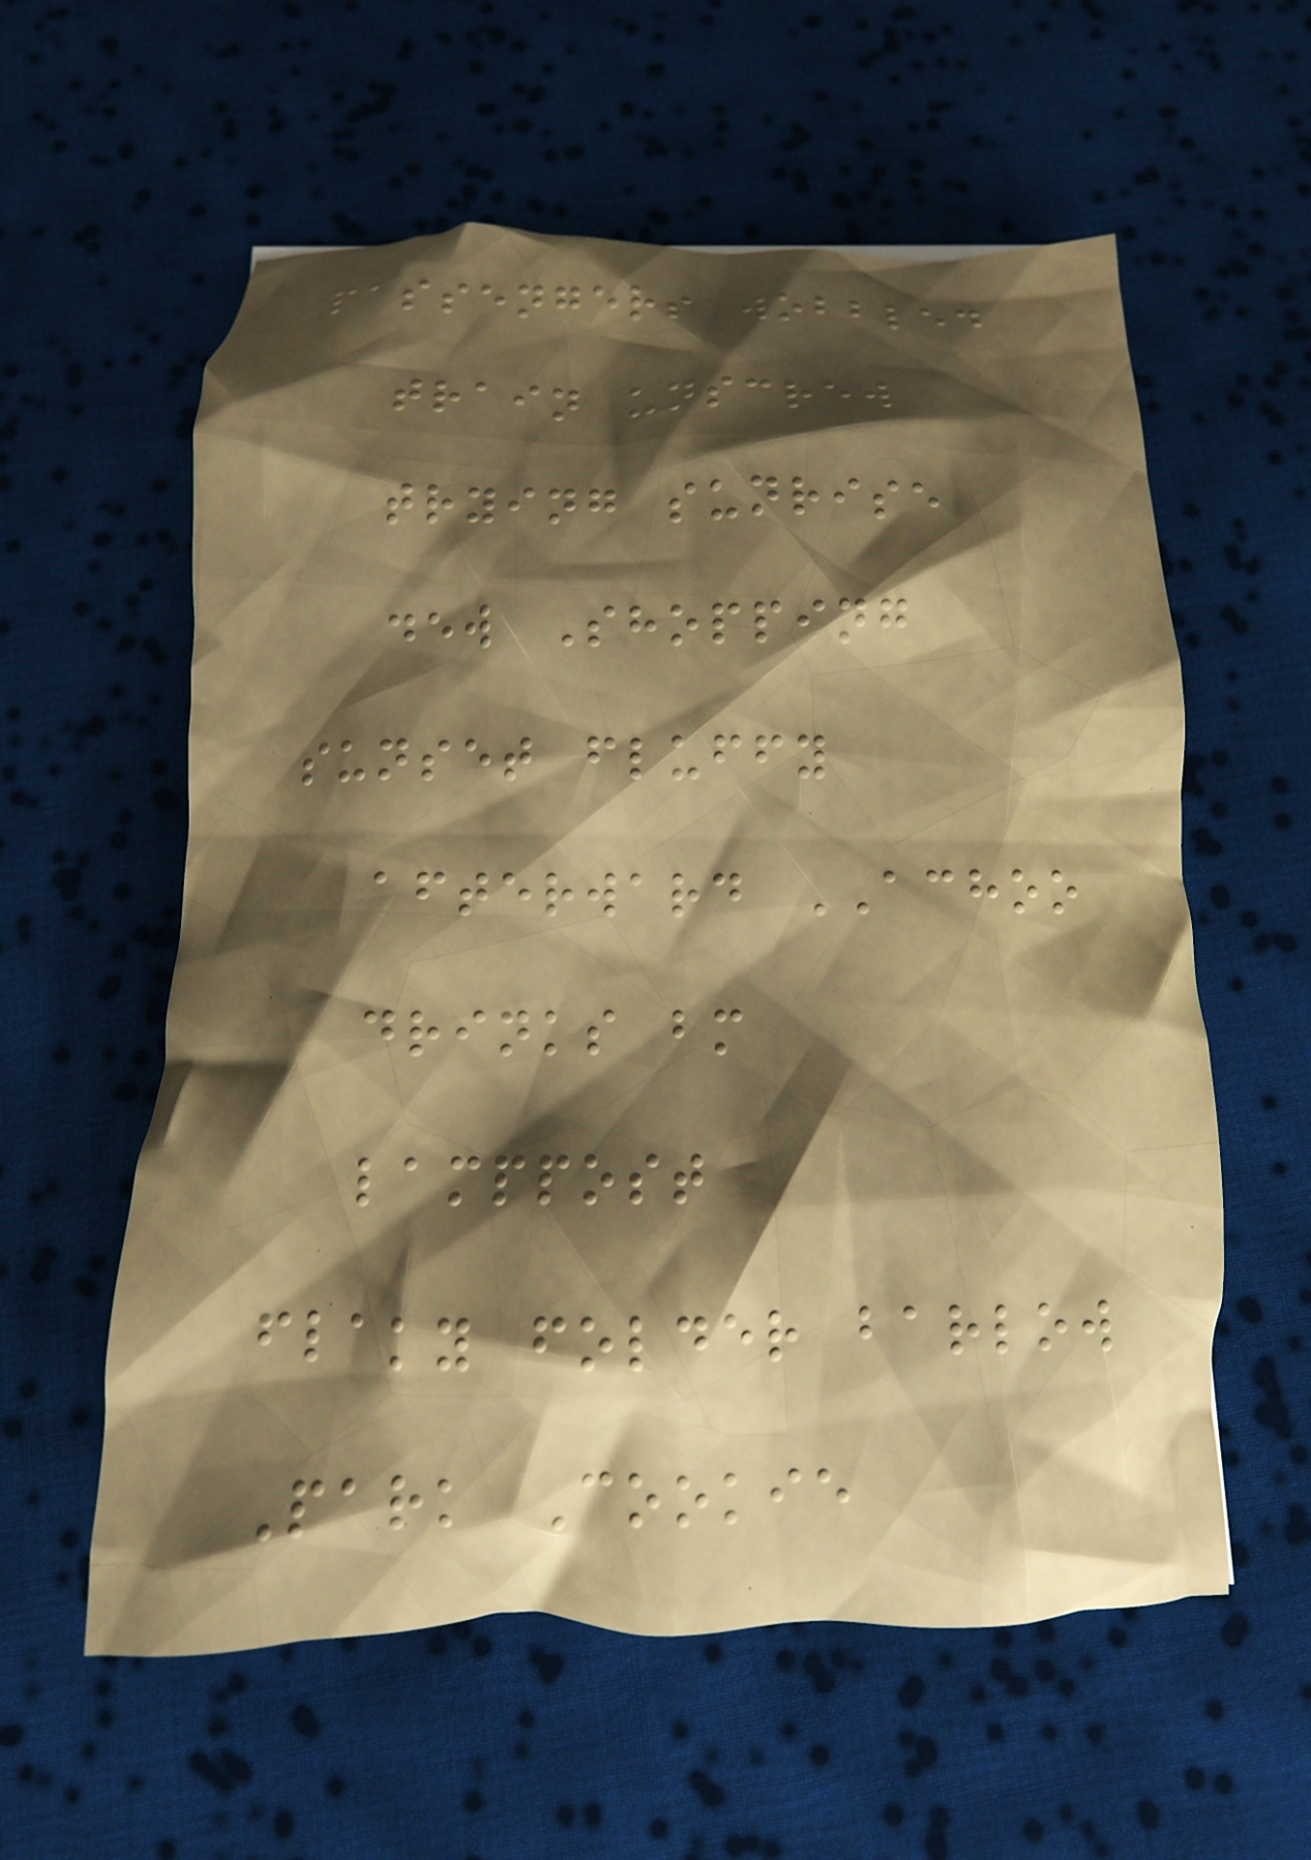passengers wobbled
train unscrew
trying sunrise
dew Shopping
sunset fluffy
afterward ACHOO
drinks bm
lamppost
flaky folder barlow
Park Cookie
